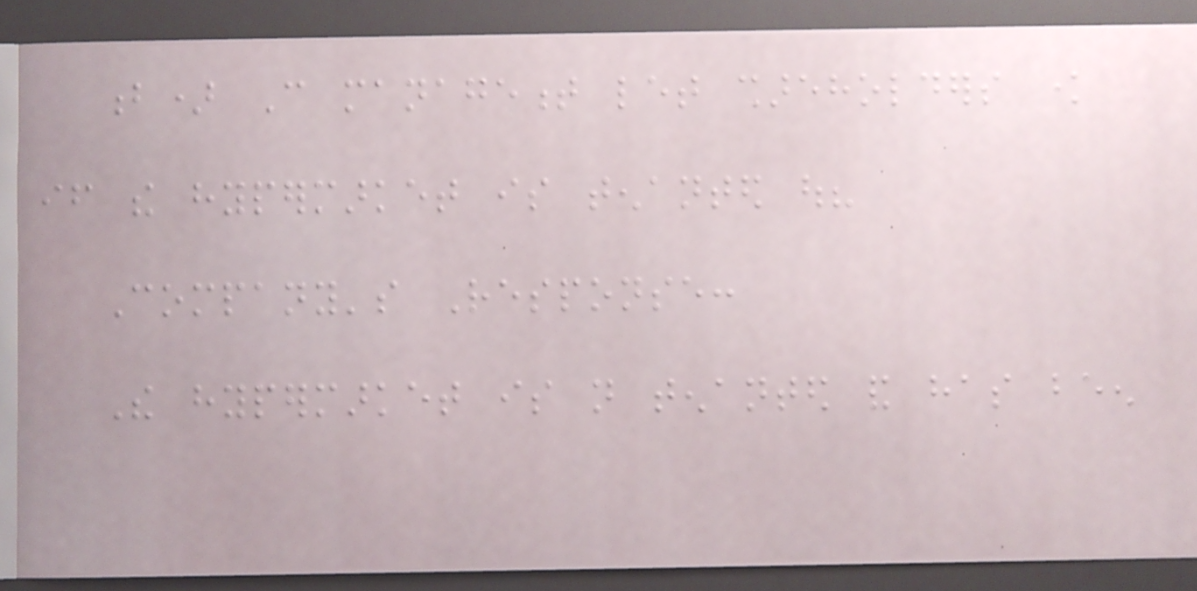b) Can management let shareholders know
if the hypermarket is tenanted out?
Company's Response:
The hypermarket is not tenanted and has been
